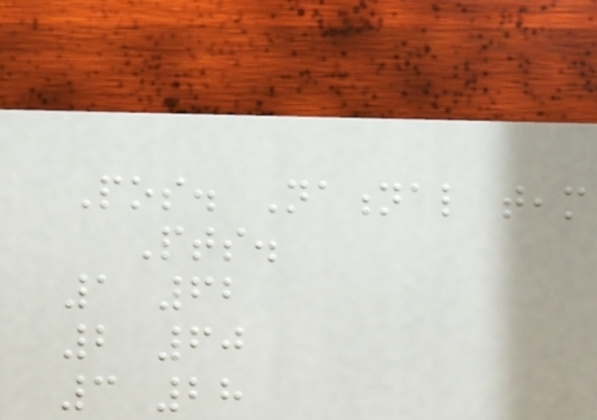Pos. National team
Pts.
1 62
2 60
3 28
